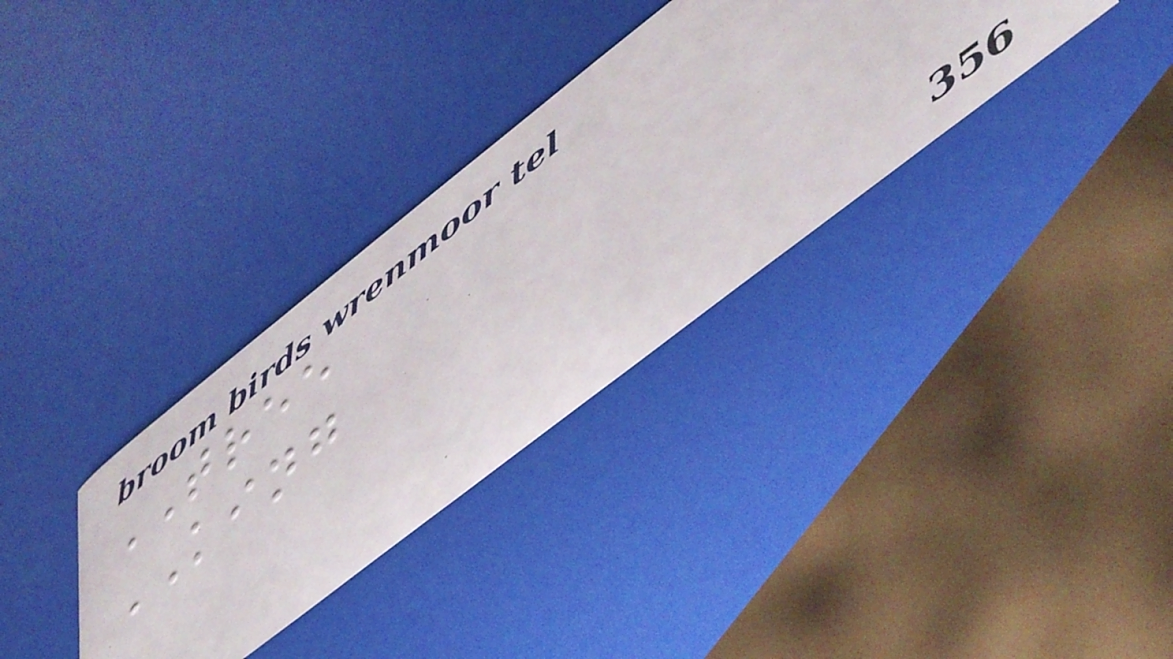TREE
KING
